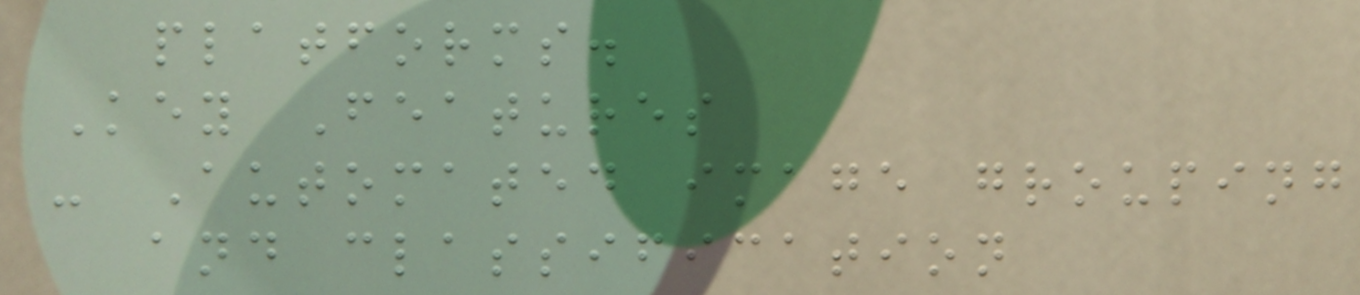platforms.
Key Features
- Automated image grouping
and classification
